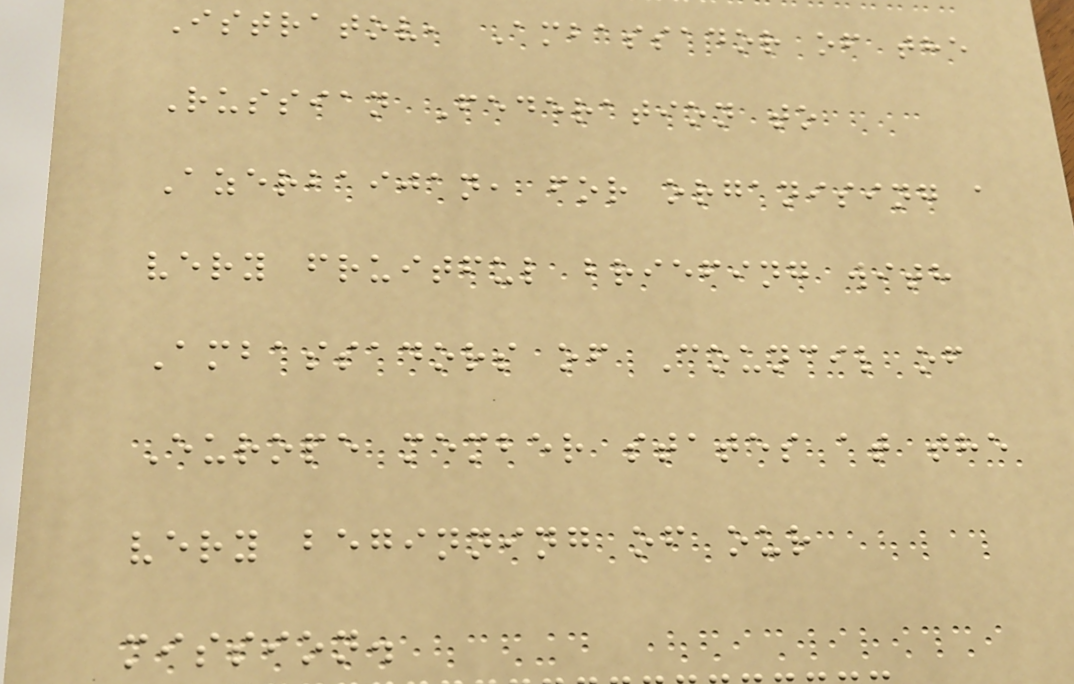Istratov, Ambassador of the
Russian Federation to
Azerbaijan, for organising a
very fruitful briefing with
Ambassadors of Council of
Europe member states at the
very beginning of our
mission.
